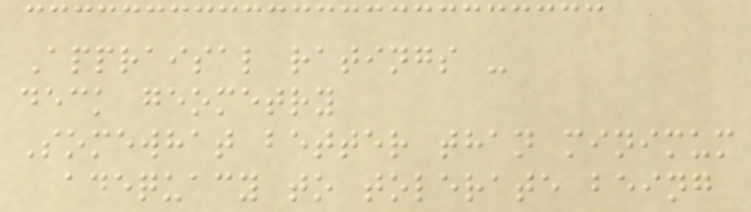Appraisal ratings -
deck geometry
Somewhat better than minimum
adequacy to tolerate being
